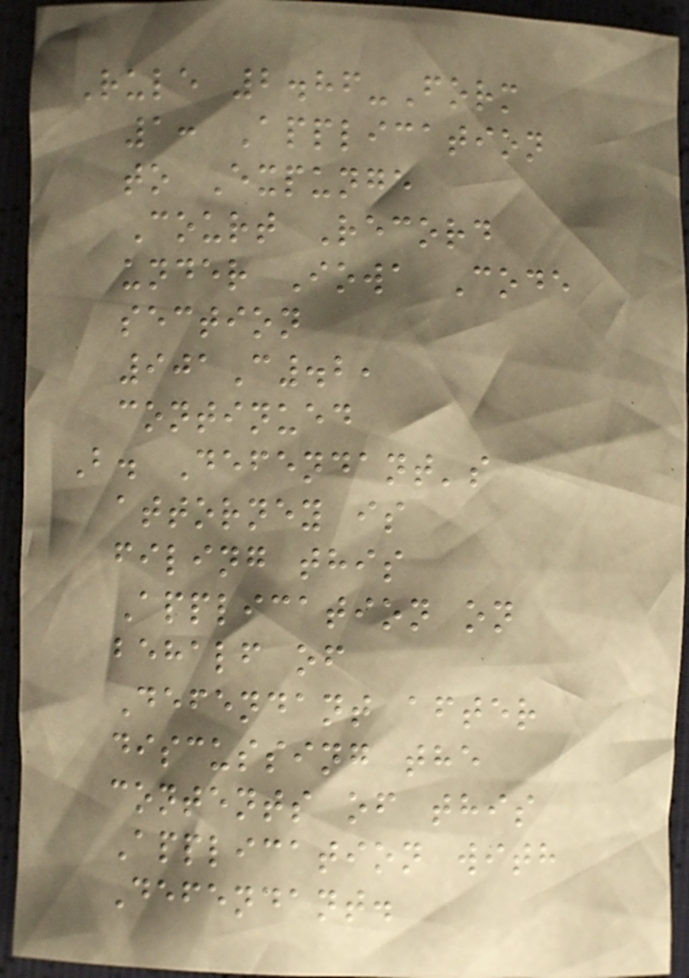Rule 2.86-Form
1: Application
to Expunge
Court Record
under Iowa Code
section
901C.2,
continued
B. Defendant's
attorney is
filing this
Application on
behalf of
Defendant after
discussing the
contents of this
Application with
Defendant.
